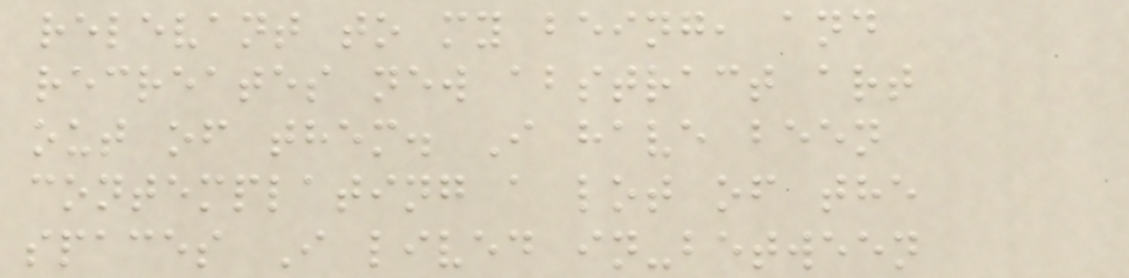relevant to my being, and
recreates new abstract art
out of them. I have been
contemplating a lot of the
spaces I lived in-between
